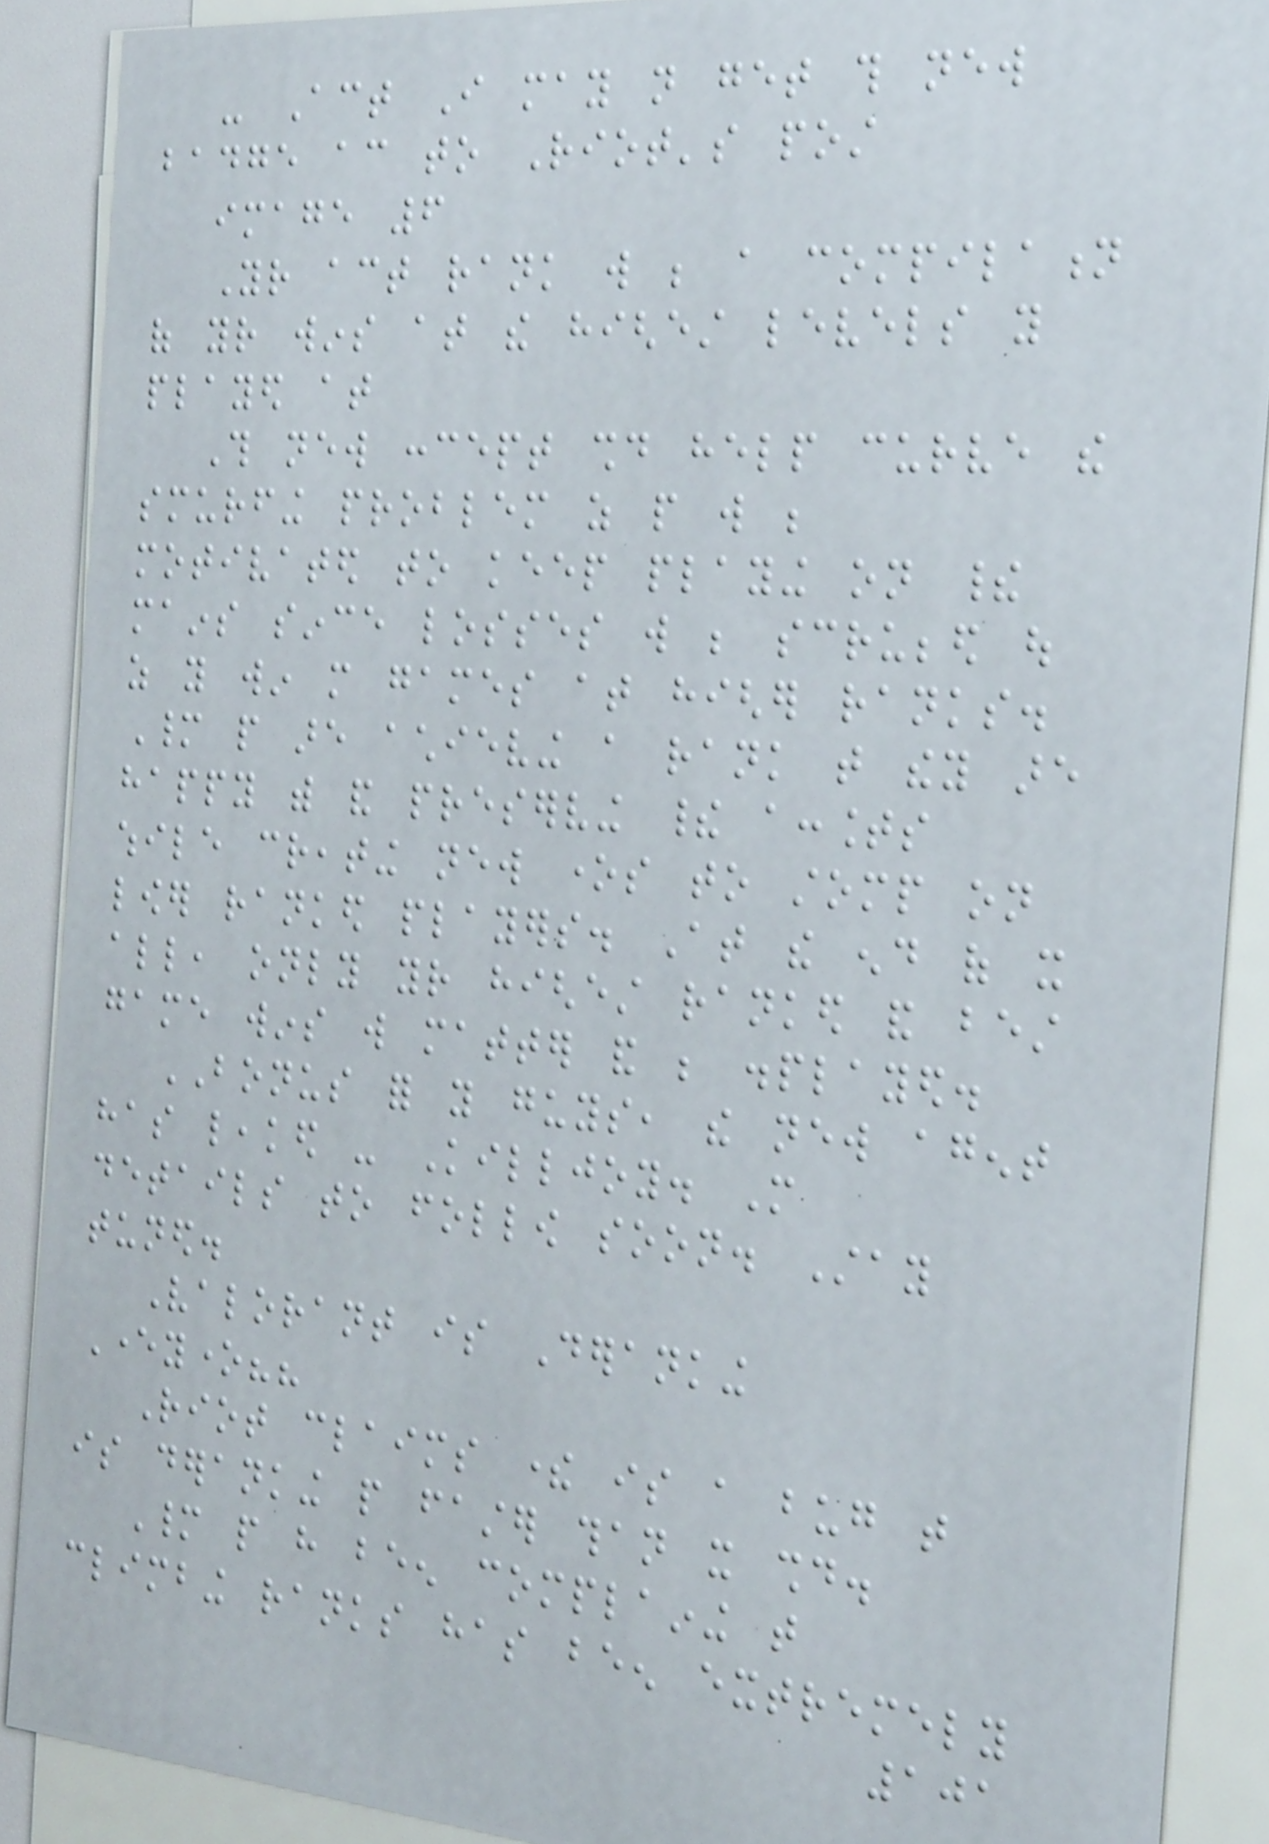- Act I may not get this new
badge according to Riot's post
image 6
Your act rank will be a compilation
of your wins at the highest levels you
played at
This new concept should help curve the
smurfing problem as people will be
motivated to keep playing on their
mains since losses will be scrubbed out
as you win more games at higher ranks.
Many people are achieving a rank that they are
happy with and preserving their accounts
while creating new ones to stomp on
lower ranked players. At the end of it
all, only your highest ranked and best
game wins will matter and be displayed.
BONUS for you guys, the new agent
has leaked - Killjoy. More
details to follow soon. Stay
tuned.
Valorant is Deranking
Everyone??
Riot claims there is a bug that
is deranking people faster than it should.
Many people have been complaining that
climbing ranks has been extremely
101
